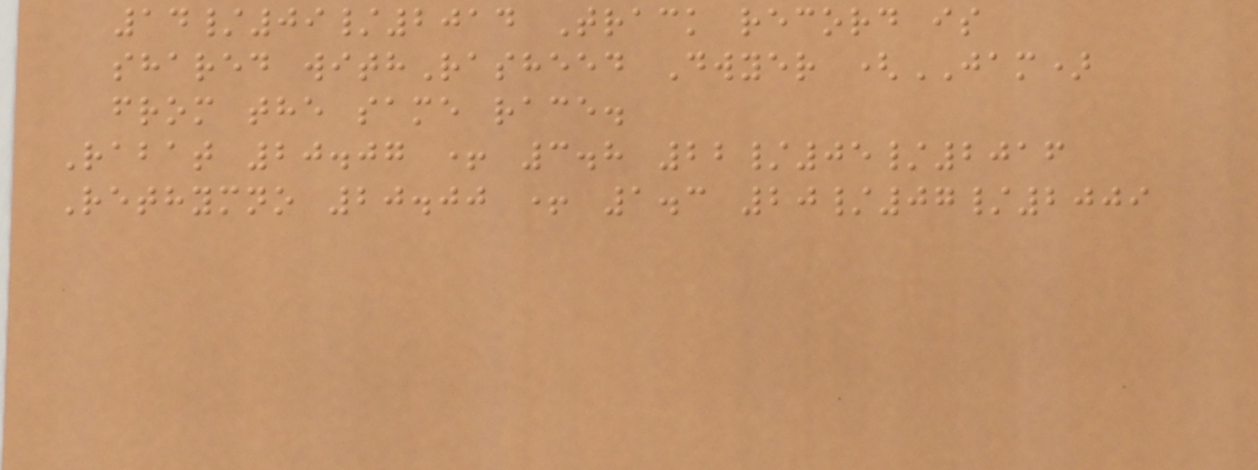14/09/2014 Track record is
shared withRasheed Dwyer (JAM)
from the same race.
Rabat 20.07 + 3.8 22/05/2016
Rethymno 20.00 + 1.3 20/07/2009
